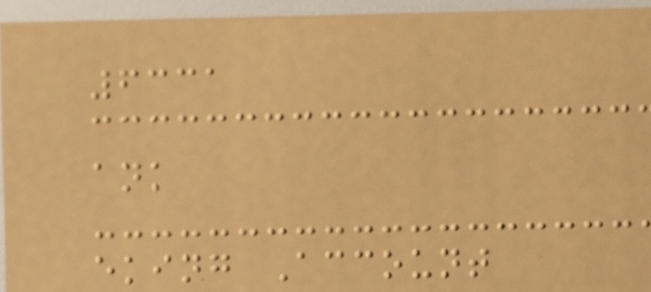6331
ank
eking Account
